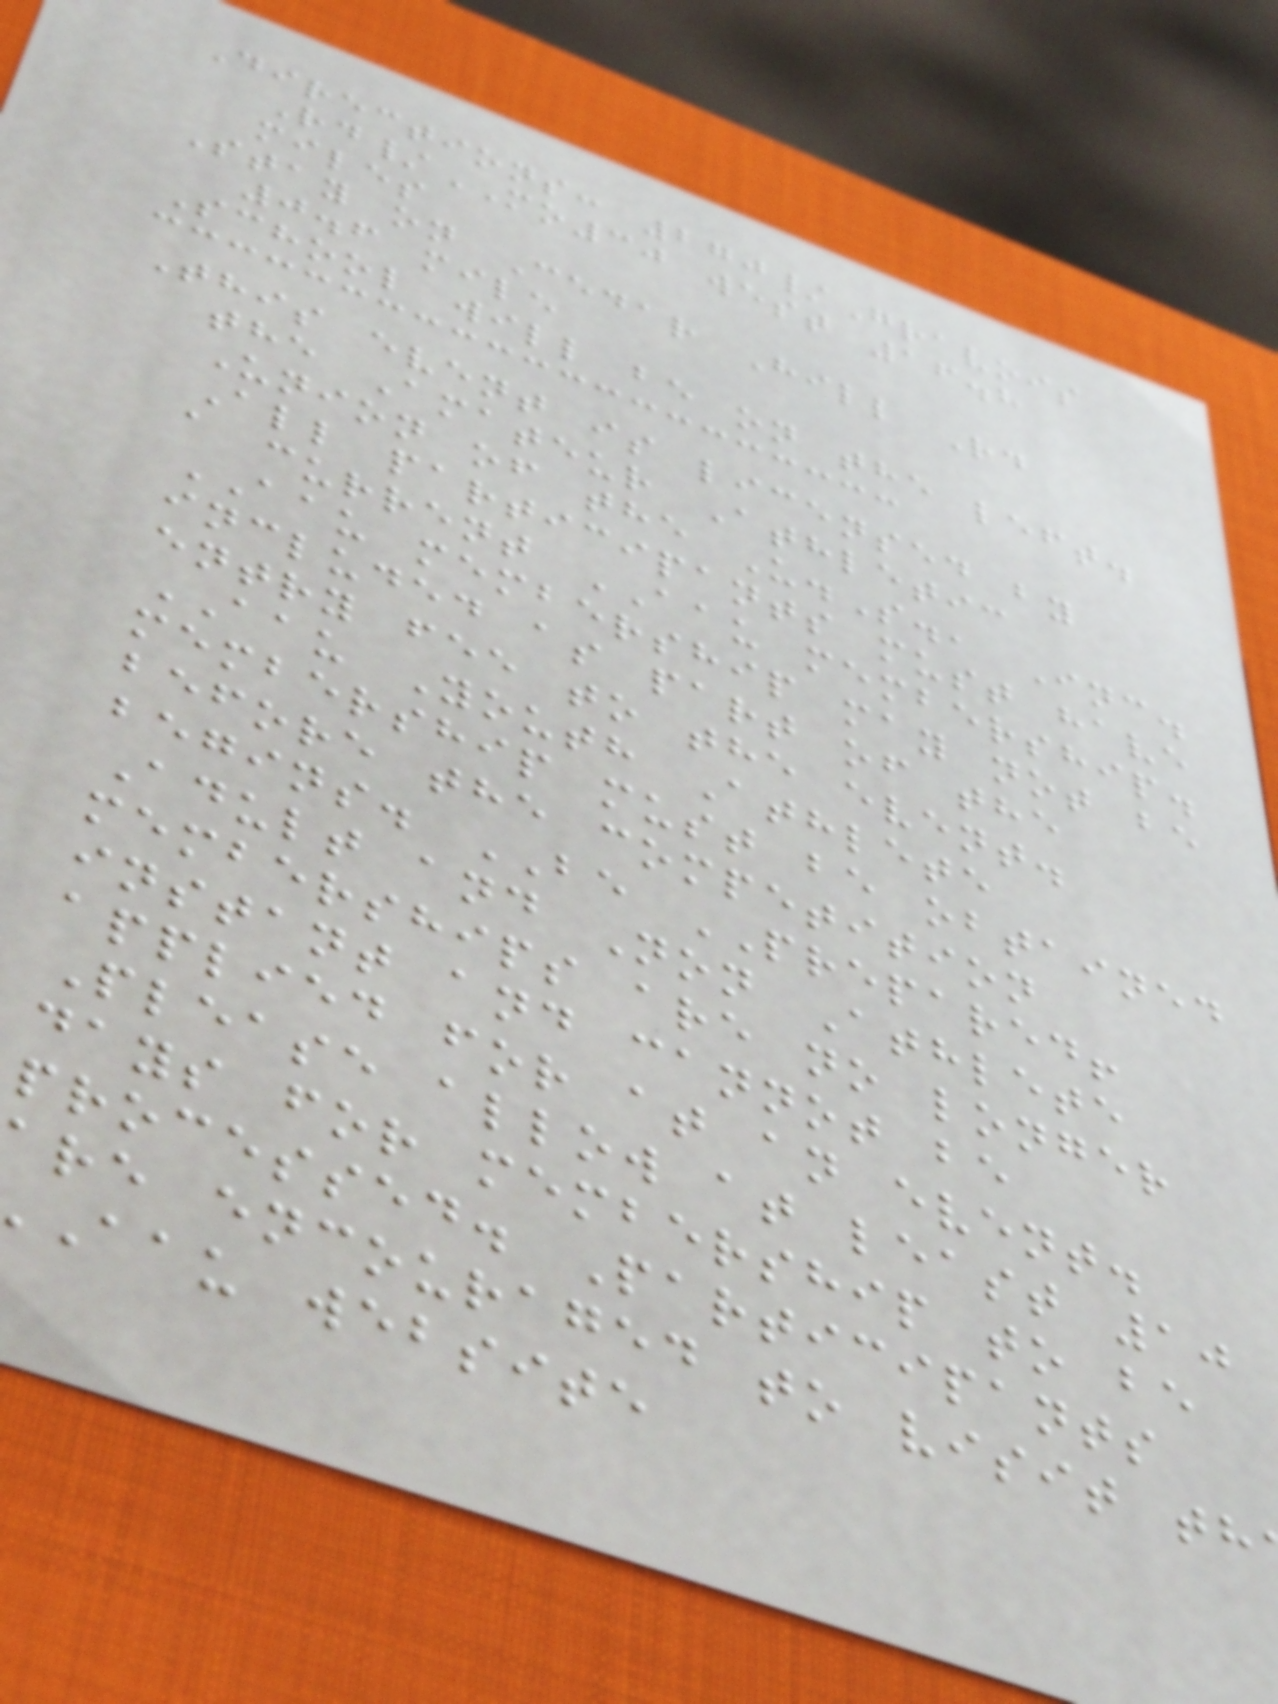Directions: 270/Gravois
Rd/MO30 west 16.8
miles
Stay on Cedar Hill Rd
0.6 mile
School will be on the left.
This event is licensed by
the Amateur Athletic
Union of the U.S., Inc.
All participants must have
a current AAU membership.
AAU membership may not be
included as part of the
entry fee to the event.
AAU Youth Athlete
membership must be obtained
before the competition
begins. BE PREPARED!
Adult and Non Athlete
memberships are no longer
instant and cannot be
applied for at an event.
Please allow at least 10
days for membership to be
processed. Participants
re encouraged to visit th
aau website
